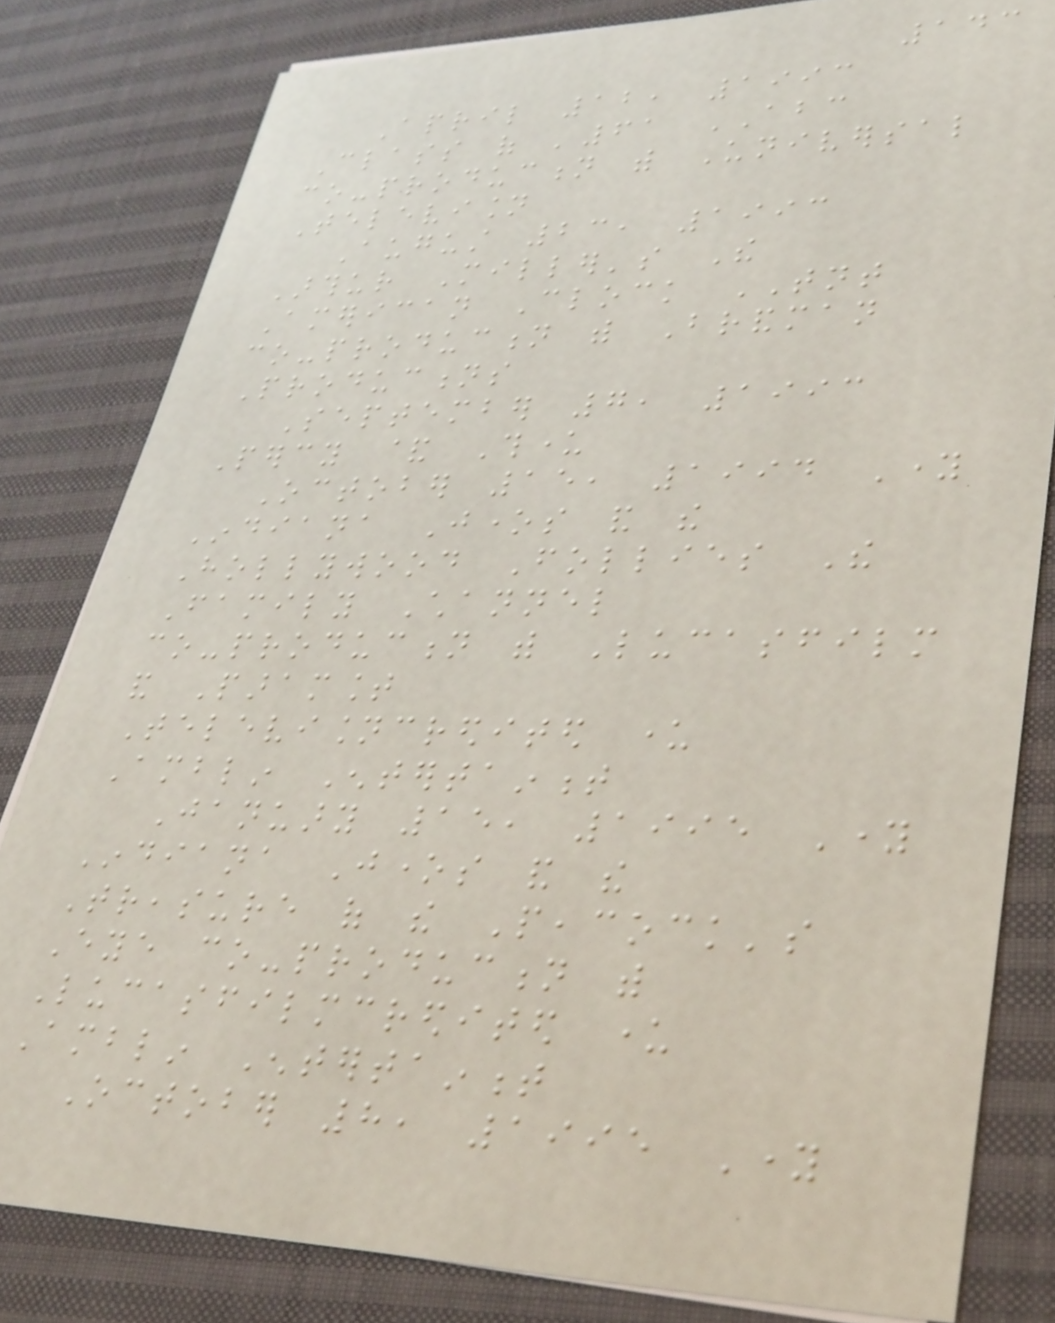143
April 12, 1993
Class of '61 ABC
co-production with Universal
Television
August 23, 1993
Arthur Miller's The
American Clock TNT
co-production with Brandman
Productions
September 7, 1993
Percy & Thunder
October 15, 1994 Young
Indiana Jones and the
Hollywood Follies The
Family Channel
co-production with Lucasfilm
and Paramount
Televisioncredited under
Amblin Entertainment
January 15, 1995 Young
Indiana Jones and the
Treasure of the Peacock's
Eye co-production with
Lucasfilmcredited under
Amblin Entertainment
October 8, 1995 Young
